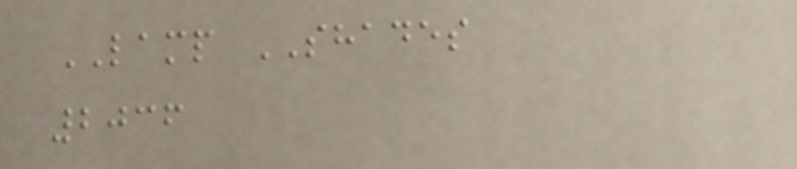LAMP SHADES
2036
